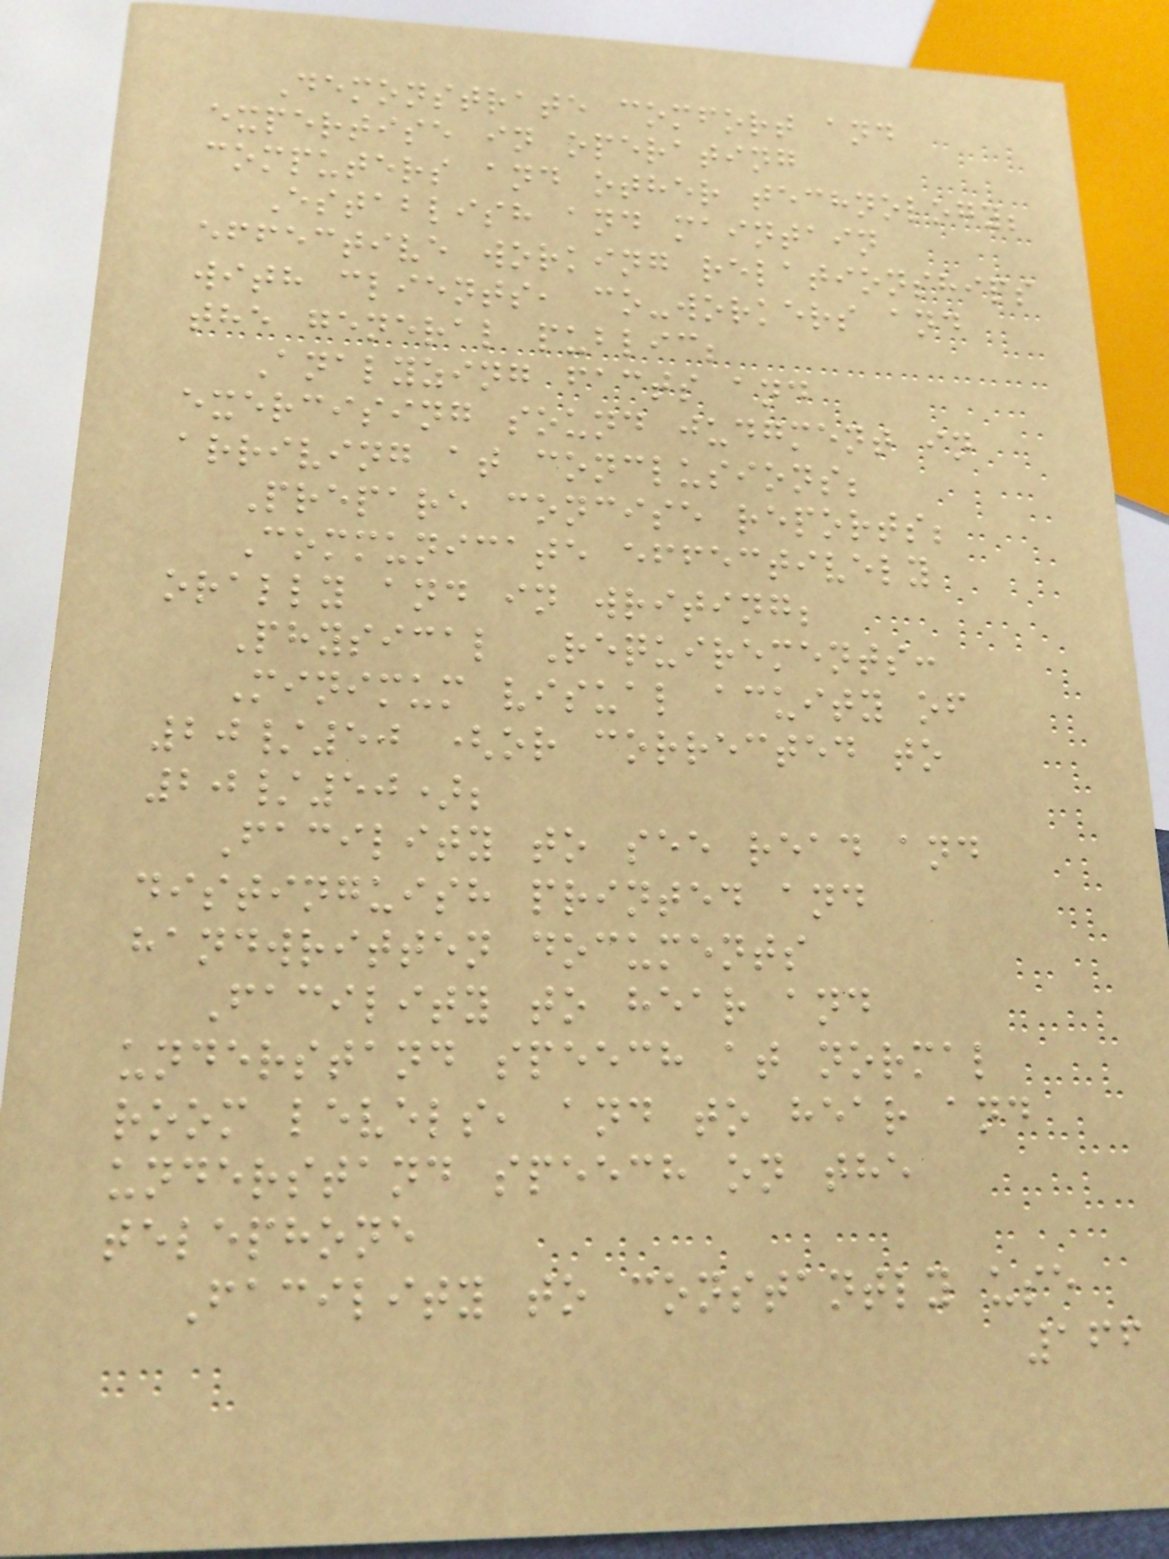Demonstrate comfort and
expertise in operating
computers and other technology;
Establish and maintain
effective working relationships
with clients, co-workers and
the general public;
Analyzing facts and
exercising sound judgment in
arriving at conclusions;
Prepare concise reports;
Communicate effectively
orally and in writing;
Physical Requirements:
Minimum visual acuity of
20/50 (or corrected to
20/50);
Facility to see read and
distinguish printed and
handwritten documents
Facility to hear and
understand speech at normal
room levels, and to hear and
understand speech on the
telephone
Facility to constantly use
166
